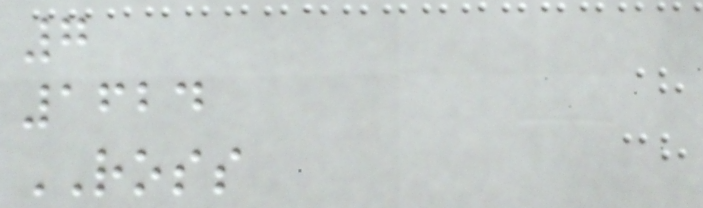7
1624
ROSS
